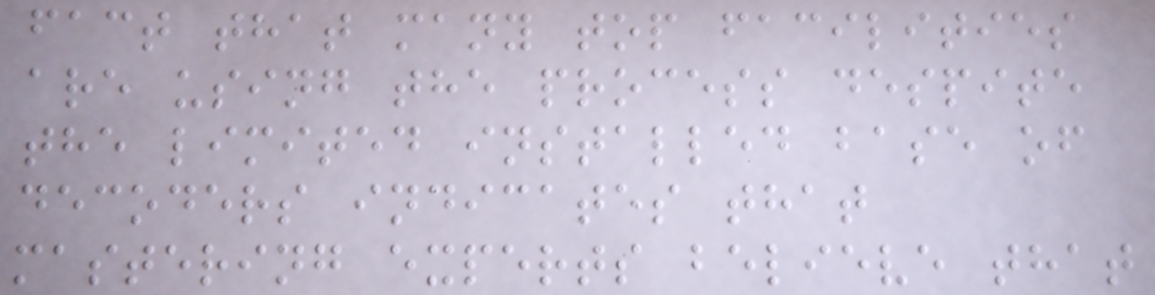fact that many top facilities
are using the process despite
the limited installed base of
decoders indicates that
mastering experts believe that
